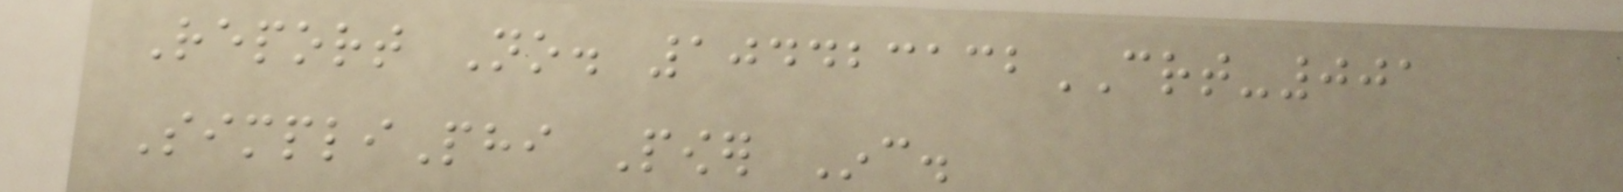Report No. 104423132CRT-001
SimpliPhi Power Inc.
